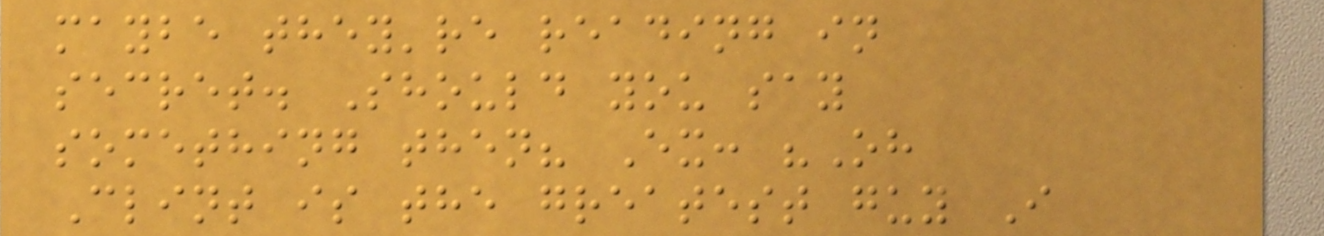maybe they're reading in
secret. Should you say
something then? Ex: "Oh
Clint is the greatest guy I
